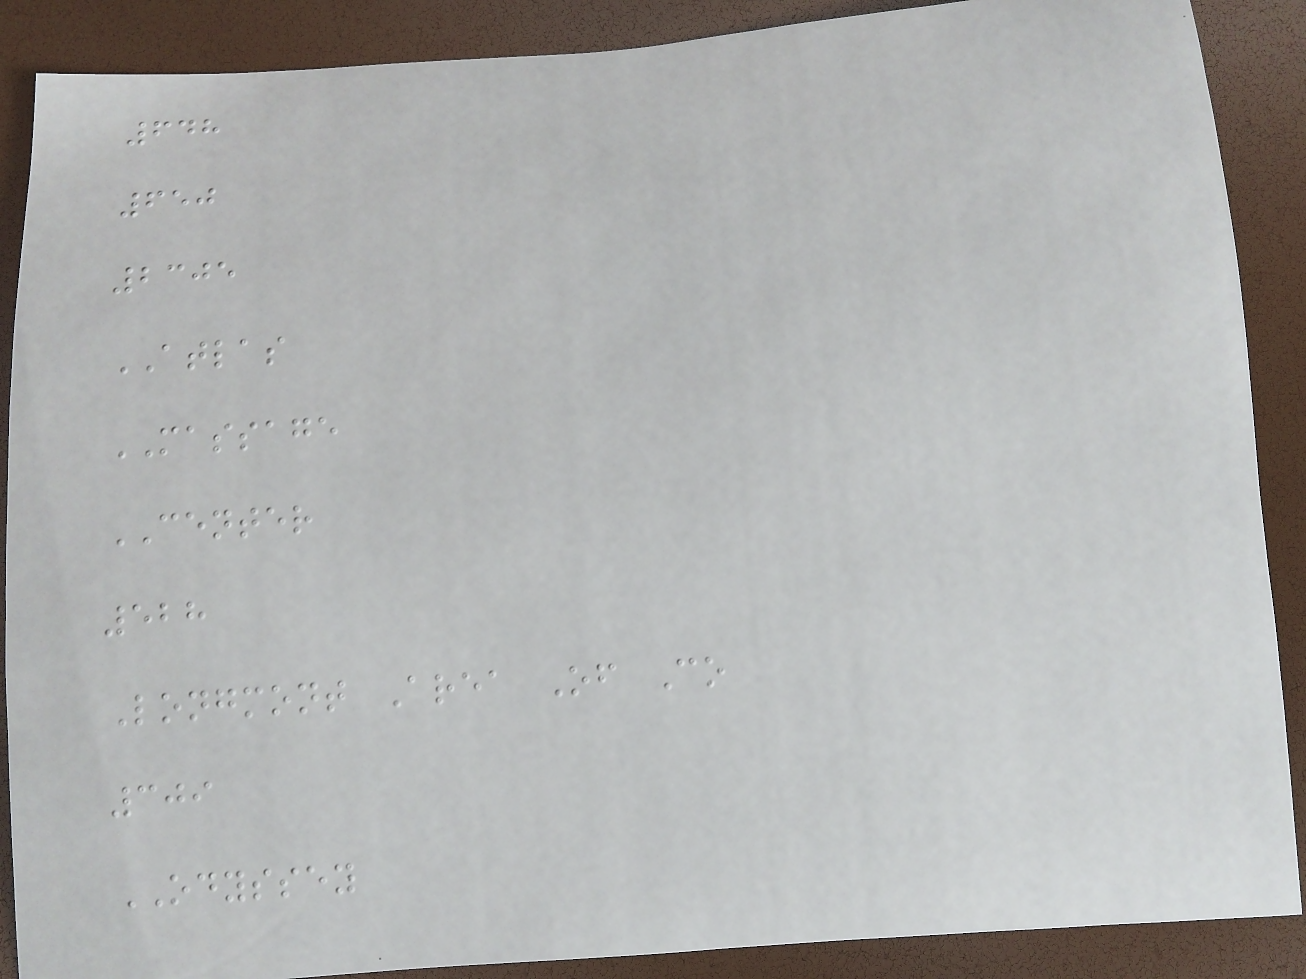648
650
2305
ATLAS
MASSAGE
CENTER
528
Longmont Area Of Co
309
ODYSSEY
